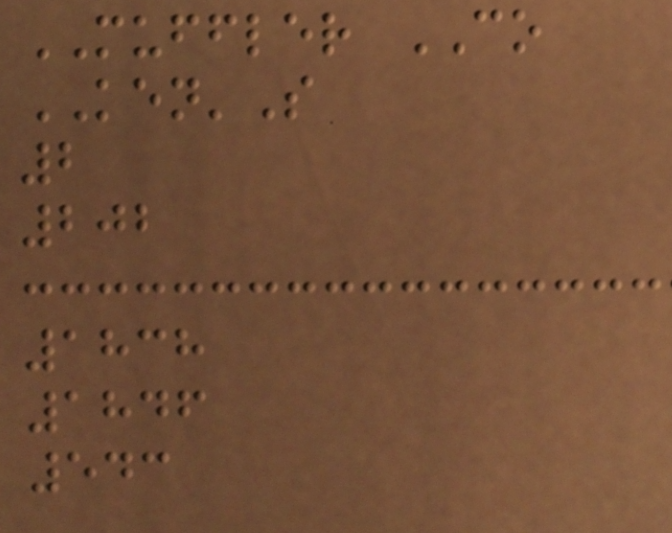MUFFLER CO
KEN'S
2
202
1838
1846
543
